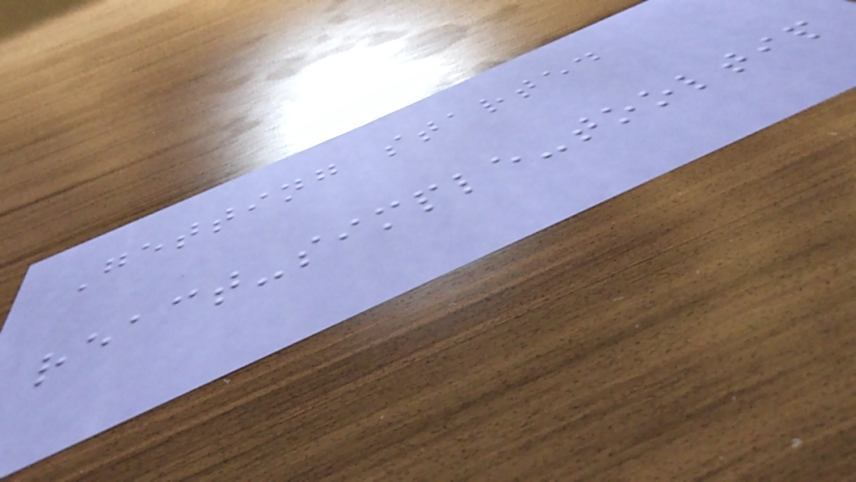Getting started
react-simple-tooltip
